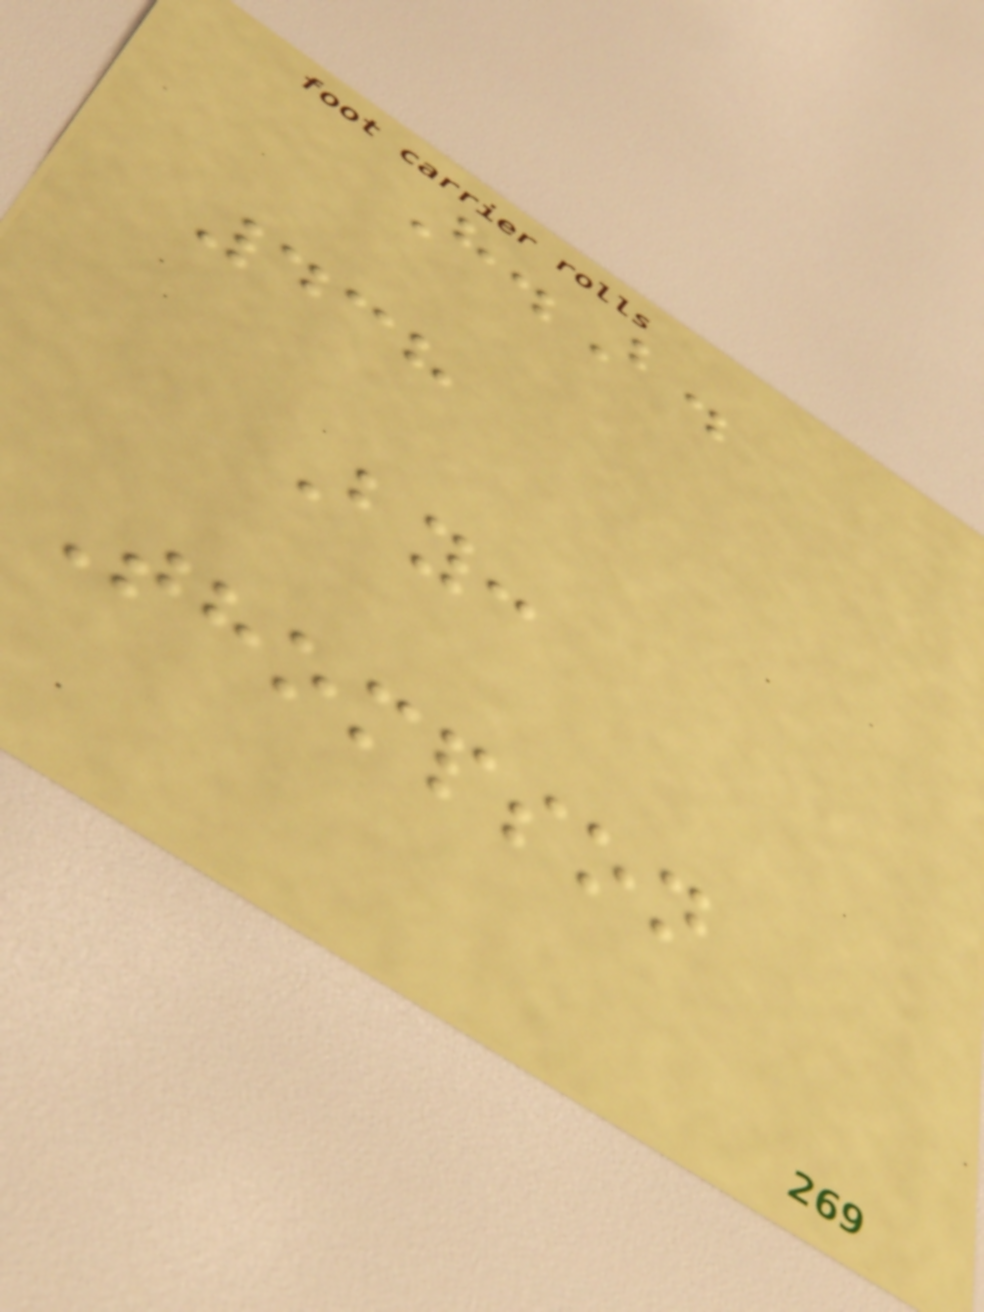H.B.
438
By:
Thompson
